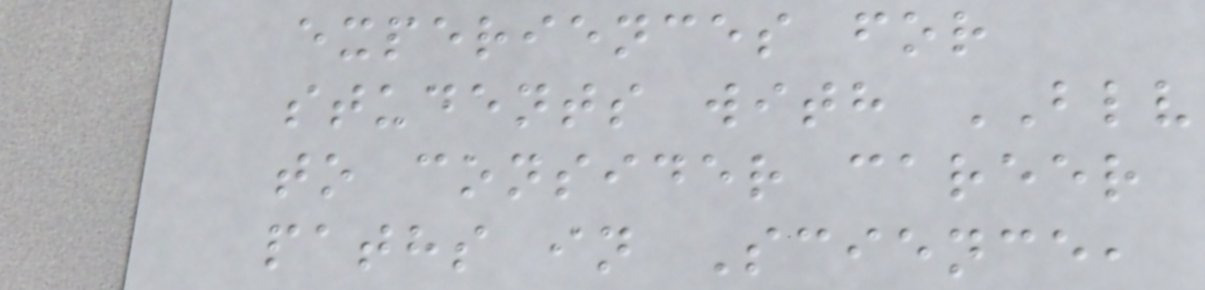experiences for
students with BLV
to consider career
paths in Science,
